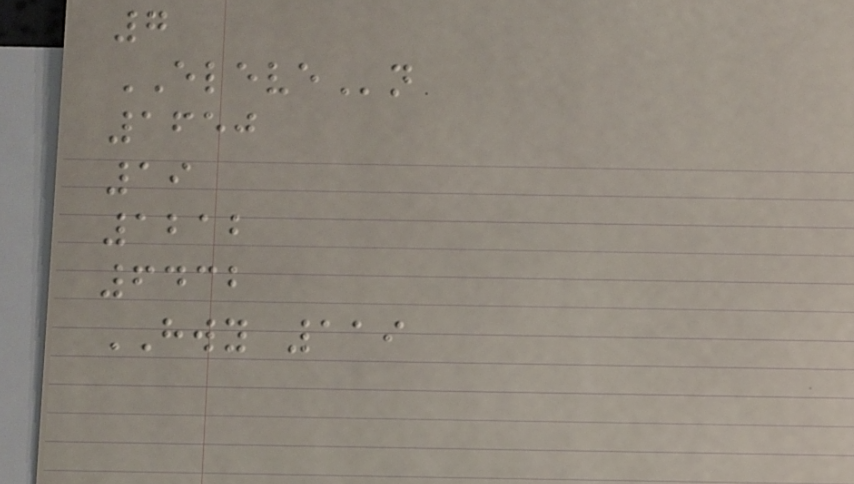7
ELEVEn
1650
19
1212
6432
HWY 119
